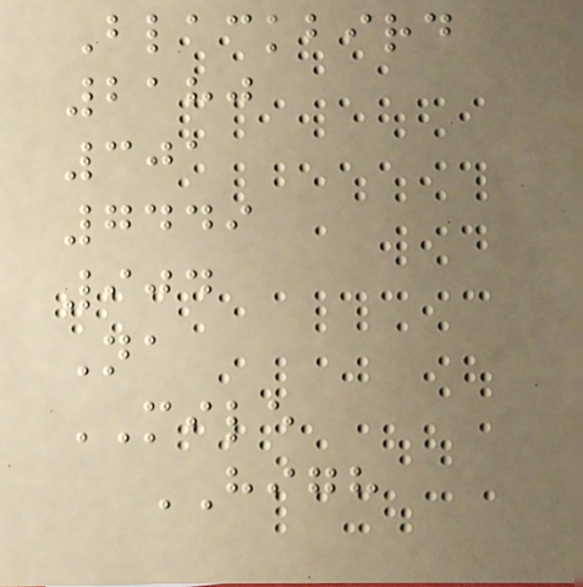Blackbird
2180
301
7449
904
Na
MILE
HIGH
